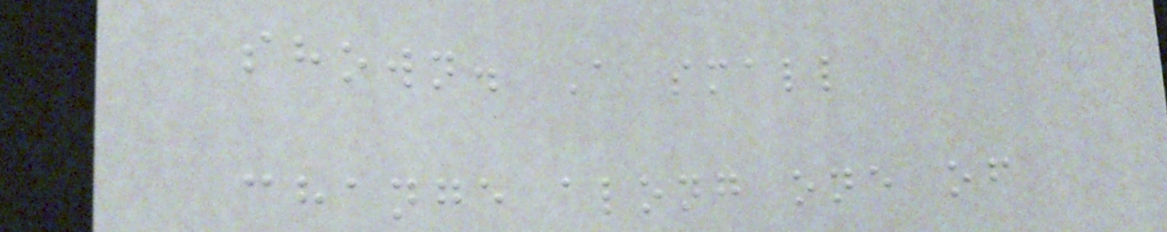shown. A small
change along one of
